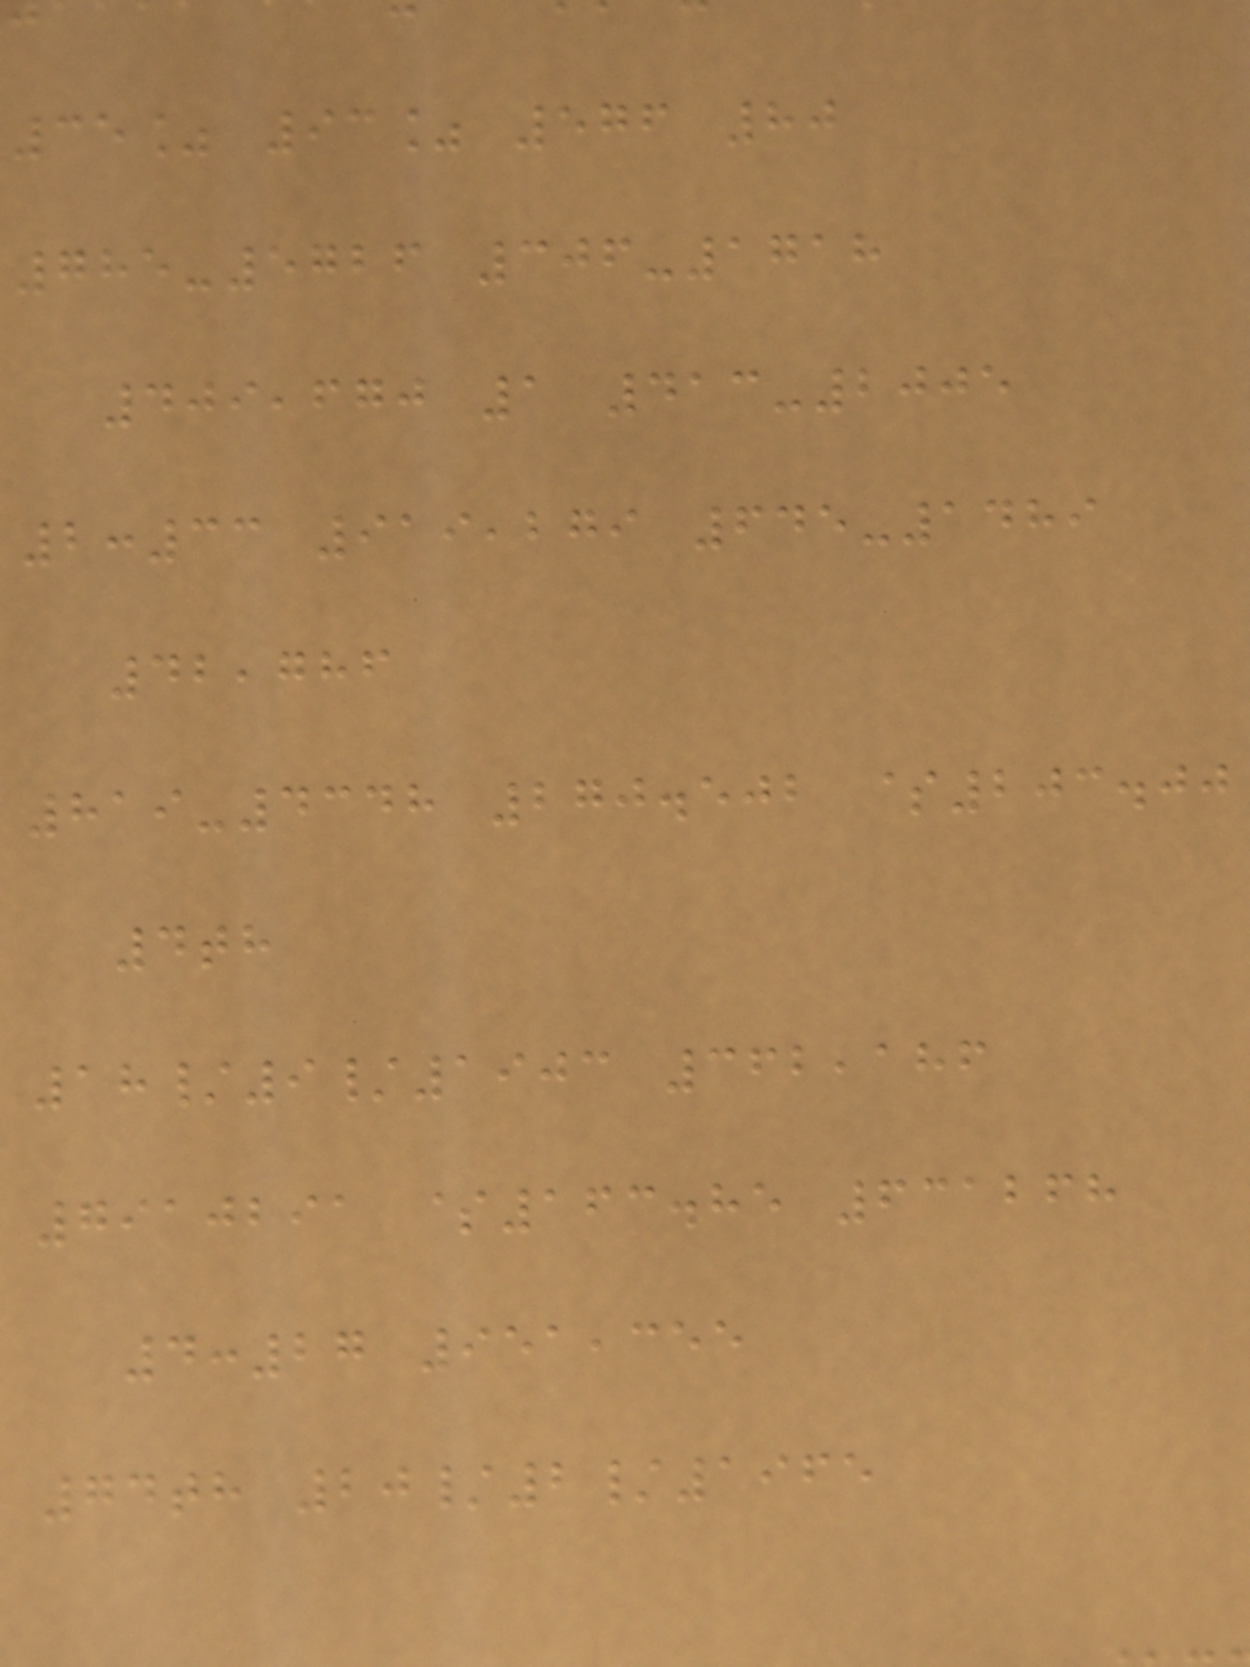35% 93% 576 80
785-5726 306-1718
409,670 1 413-2005
2:33 919,279 645-1489
42,786
819-4348 270.502 $203.00
4th
18/9/1903 362,186
7910291 $163.85 631268
4:27 951,355
74th 20/2/1965
